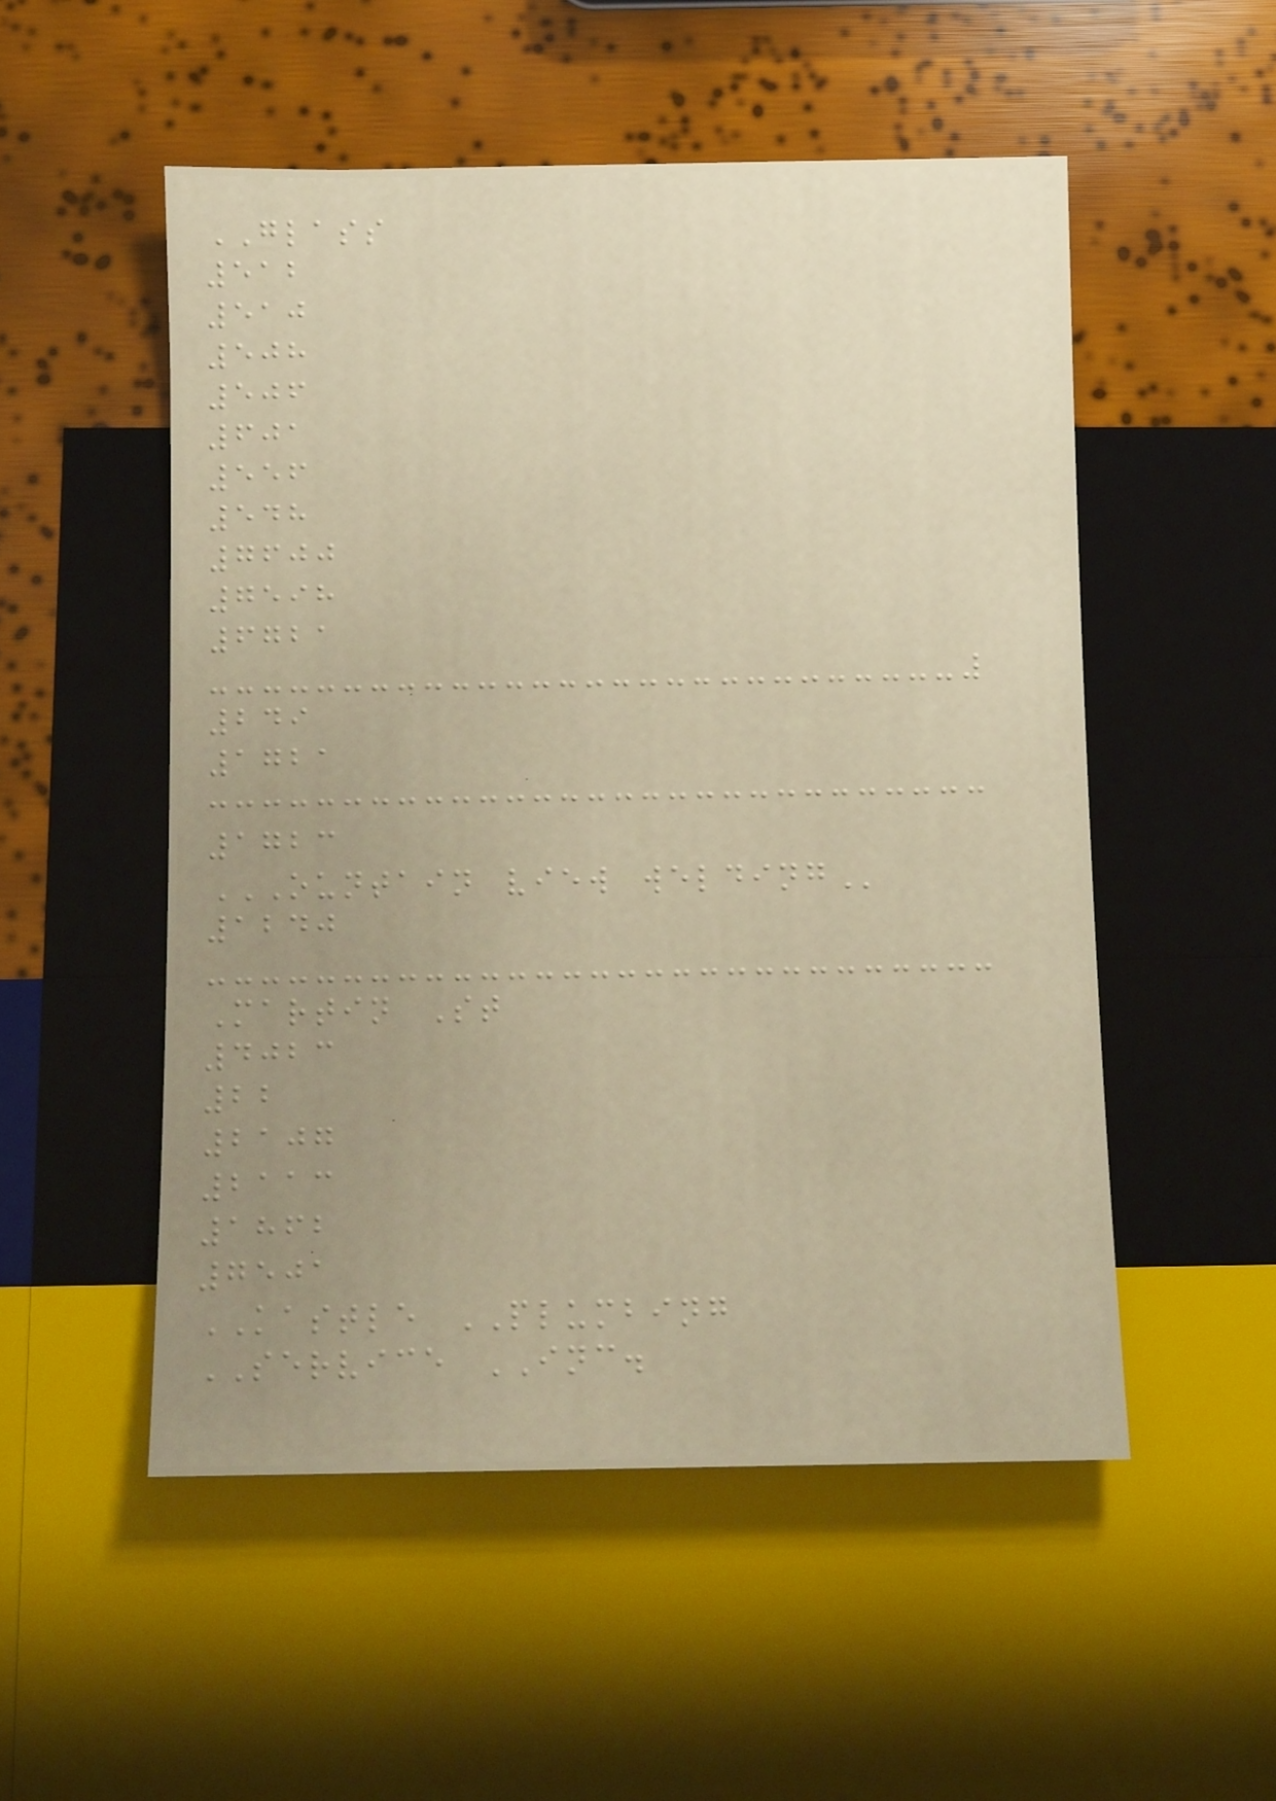GLASS
512
510
508
506
601
556
548
7600
7598
6721
249
1721
1723
OUNTAIN VIEW WELDING
1240
Martin St
4023
22
2107
2113
1862
7501
KASTLE PLUMBING
SERVICE INC.
